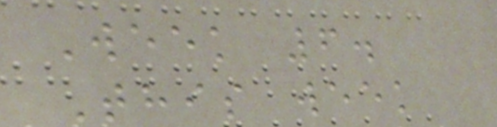Week 6.
This week
